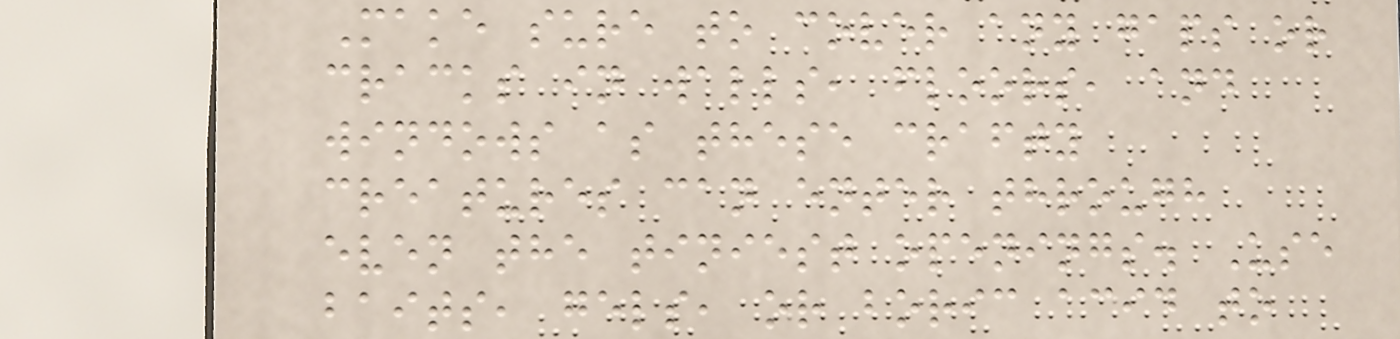Make sure to cover any gaps or
cracks in walls, floors, and
windows as these crafty
creatures can enter through
even the tiniest openings. Use
baits, gels, or boric acid to
